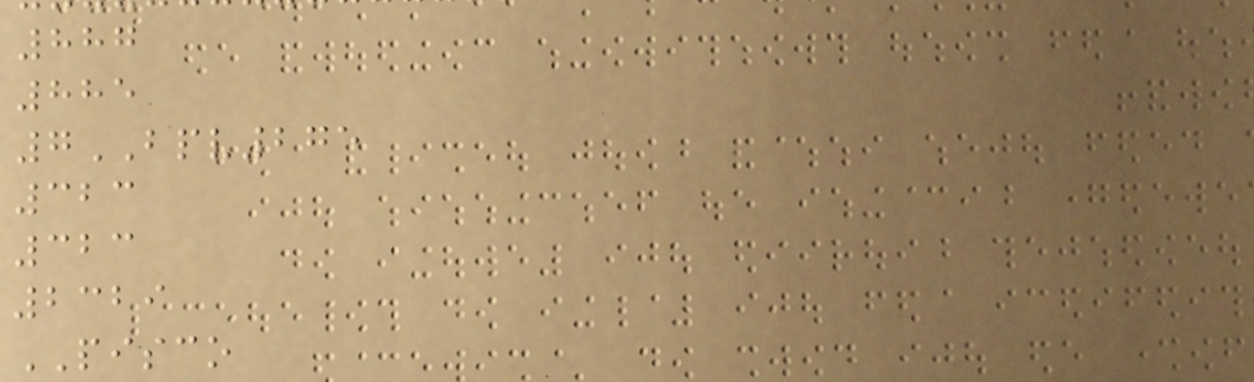887
885
7BPV275
323
323
2329
PISCO
